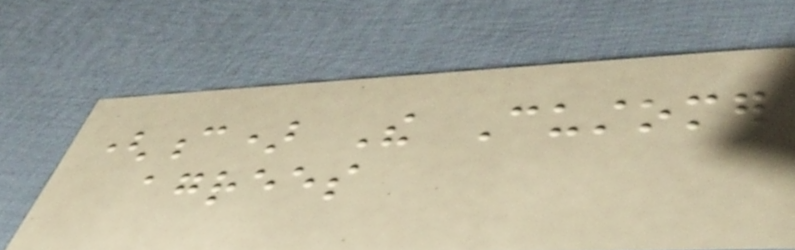(c) The Customer
agrees
